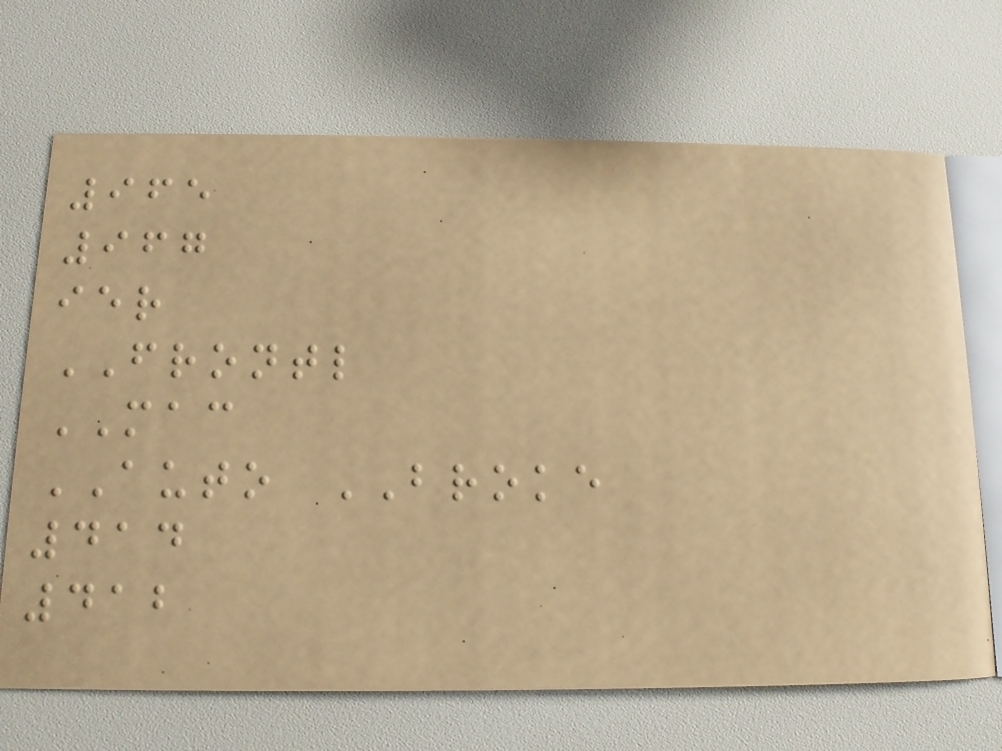965
967
ier
FRONTL
MAC
AUTO BROKE
414
412
